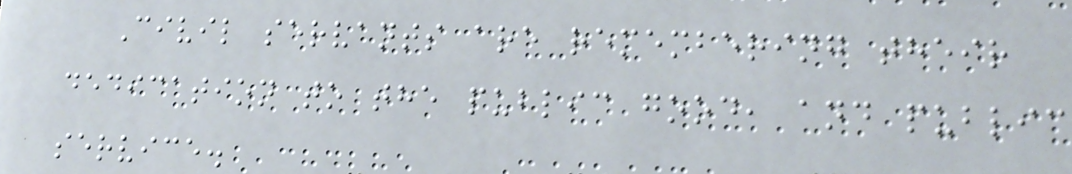Civil servants are remembering their
dedication to the public good, and public
service.
